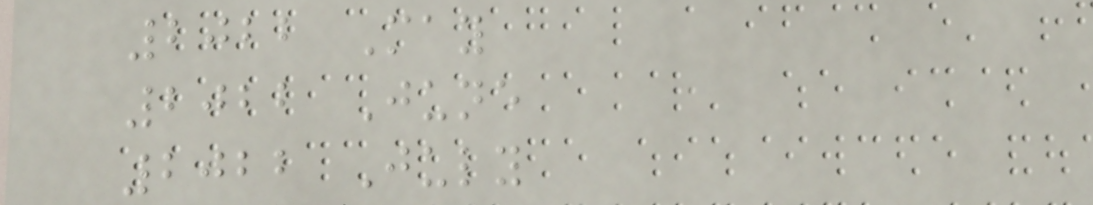2022 May
2022 June
2022 July
